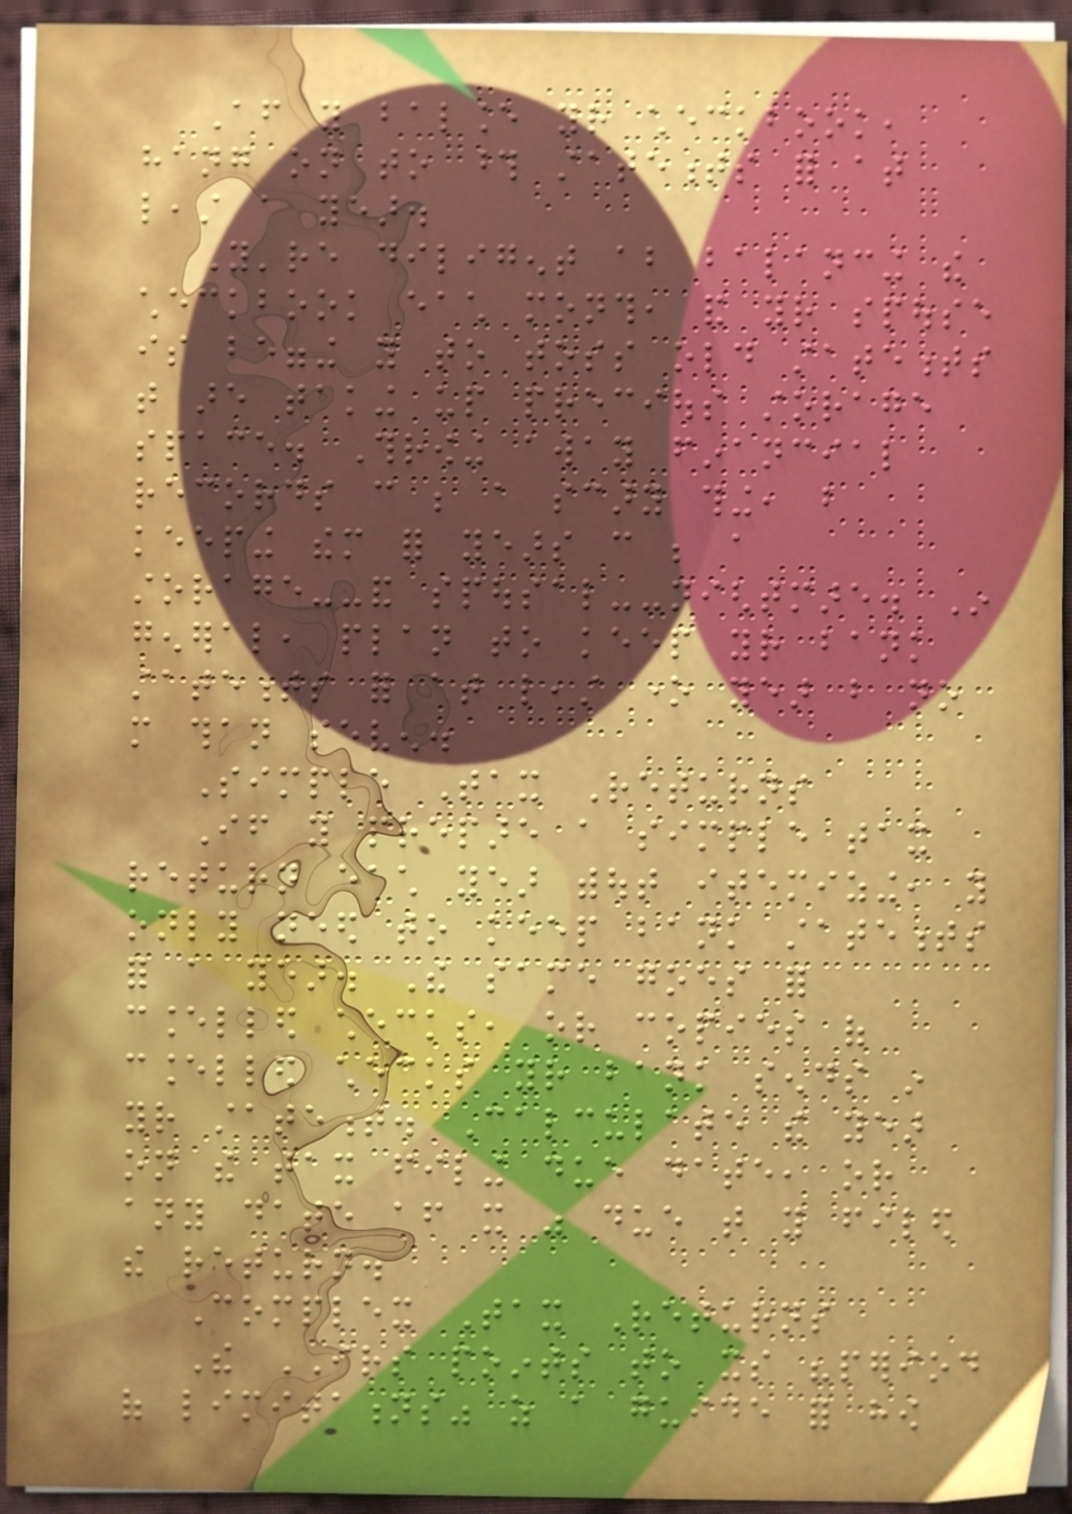After you balance your checkbook,
hang on to those statements for at
least a year.
You're diligent about balancing the
checkbook each month, and your spouse
is begging you to toss old statements
that are taking up precious storage
space. Throwing away financial
records can be a scary thing, but
keeping them for years can be a
storage--and spousal--nightmare. In
general, plan to keep your bank
statements for at least one year but no
more than seven.
Simple Tax Returns
If you prepare a simple tax
return each year without itemizing, you
only need to keep bank statements
for a year. The same goes for
cancelled checks, or copies of
cancelled checks your bank sends in
your statement. Calculate the year
on the tax filing due date, or
any date after it was due that you filed
the return.
Complex Tax Returns
The IRS points to its "period
of limitations" as a guide for how
